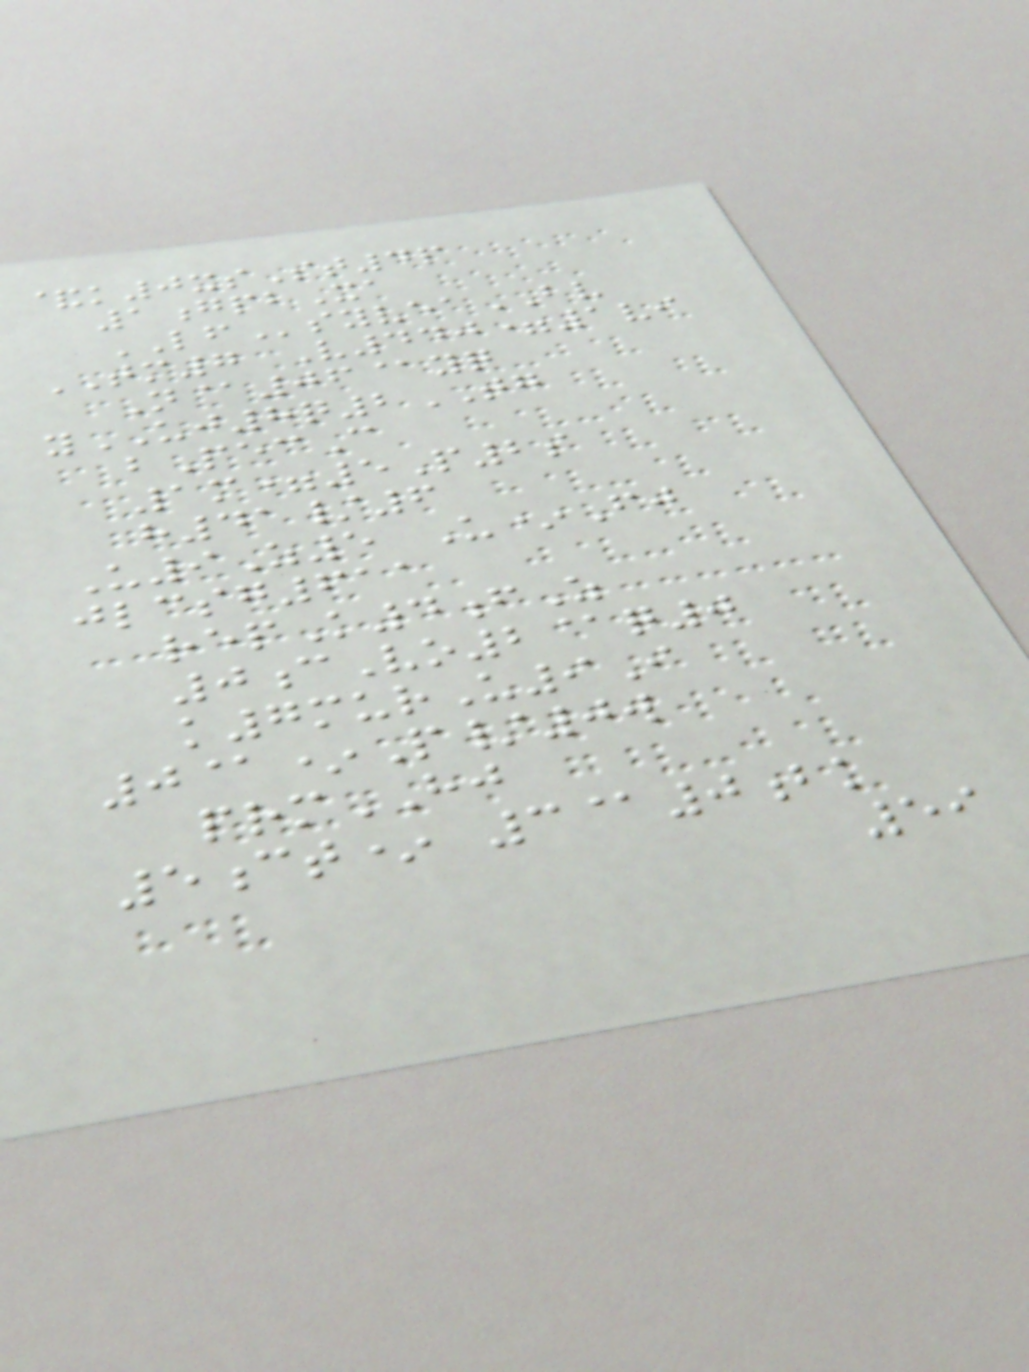&k0xsSt4p
1gpbXa
LFsyveaBV
TM7 V440=1vi
N@06@yq
yUJ8q2TG
bPecC
1m=5P2s
h41/6
U9Z5 U*Fj
jlcsg611
repK4fZ
0cVo2@q0
k7murU9I
0@*P/0w
prmHJ
5ct* 3@0bk
59
